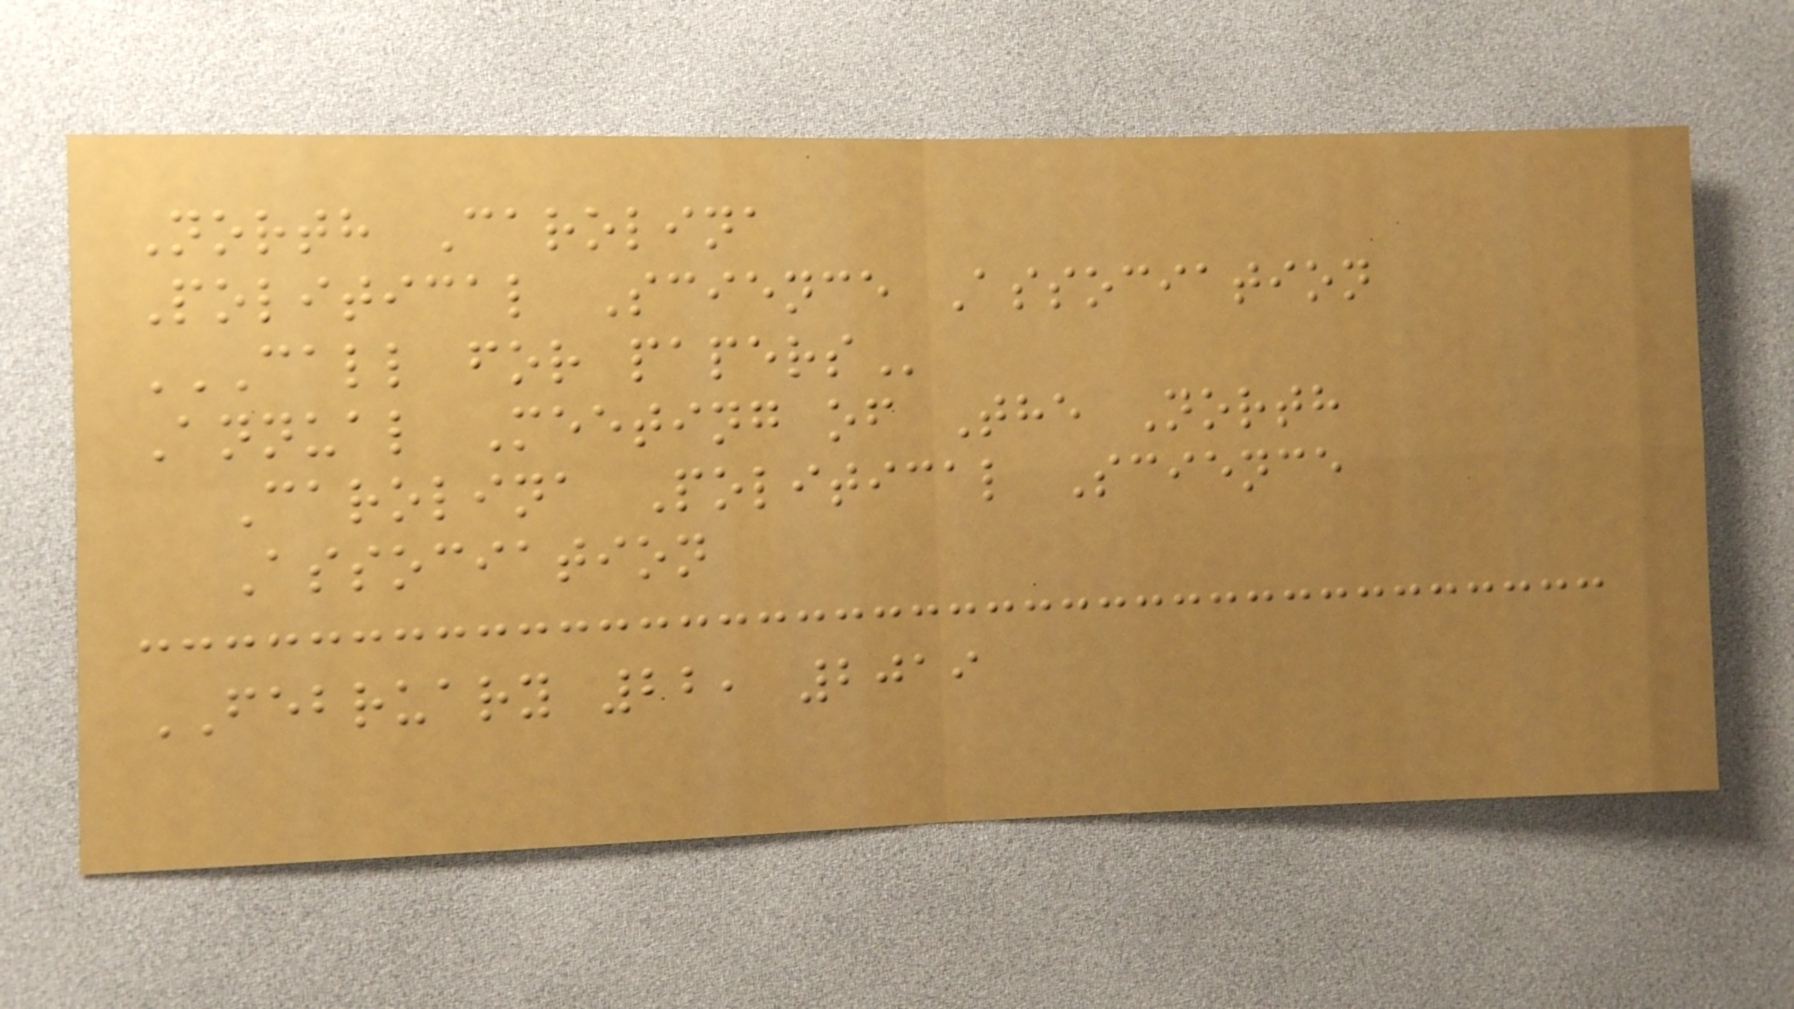North Carolina
Political Science Association
CALL FOR PAPERS
Annual Meeting of The North
Carolina Political Science
Association
FEBRUARY 22, 2019
